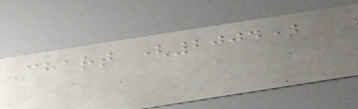Chart (2004)
